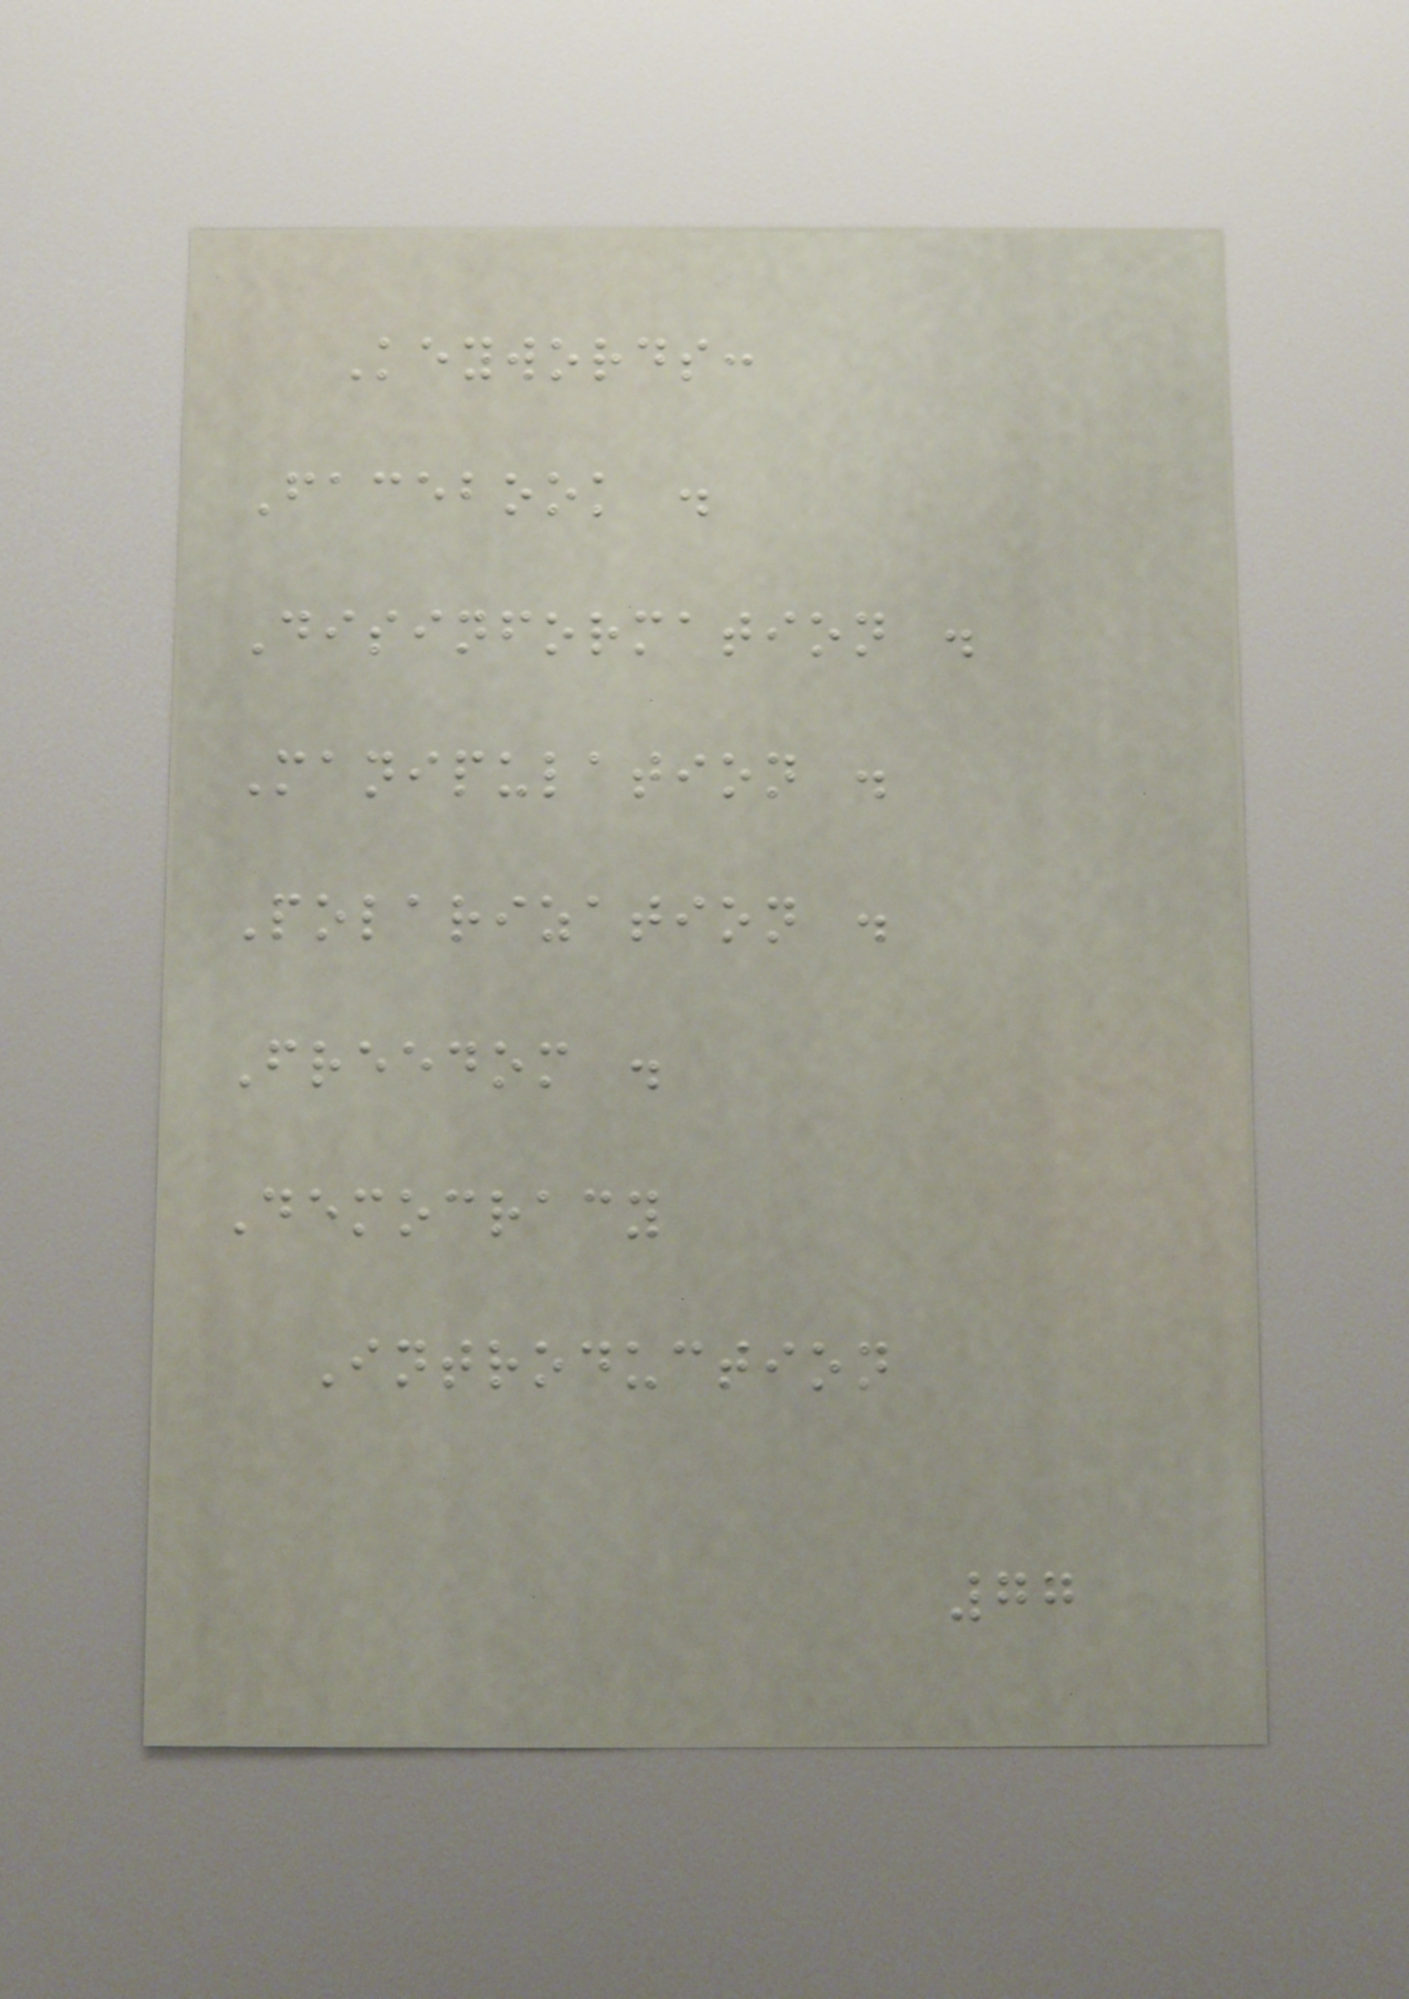Keywords:
Facebook .
Disinformation .
Manipulation .
Polarization .
Freedom .
Democracy
Introduction
77
